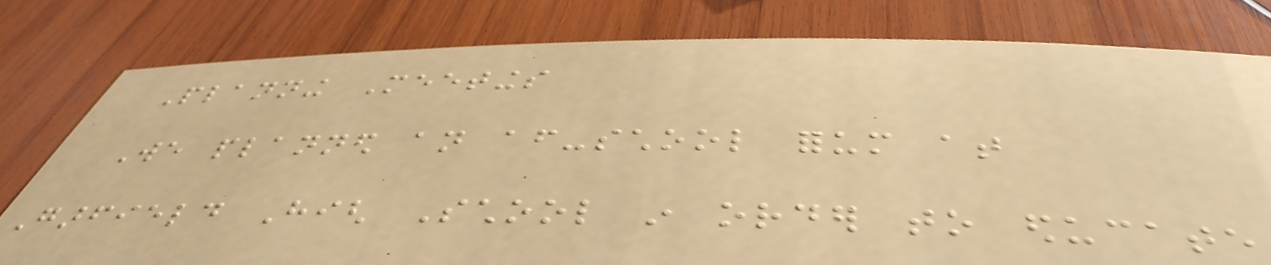Planning Meetings
We planned an after-school forum at
Garfield High School in order to educate
